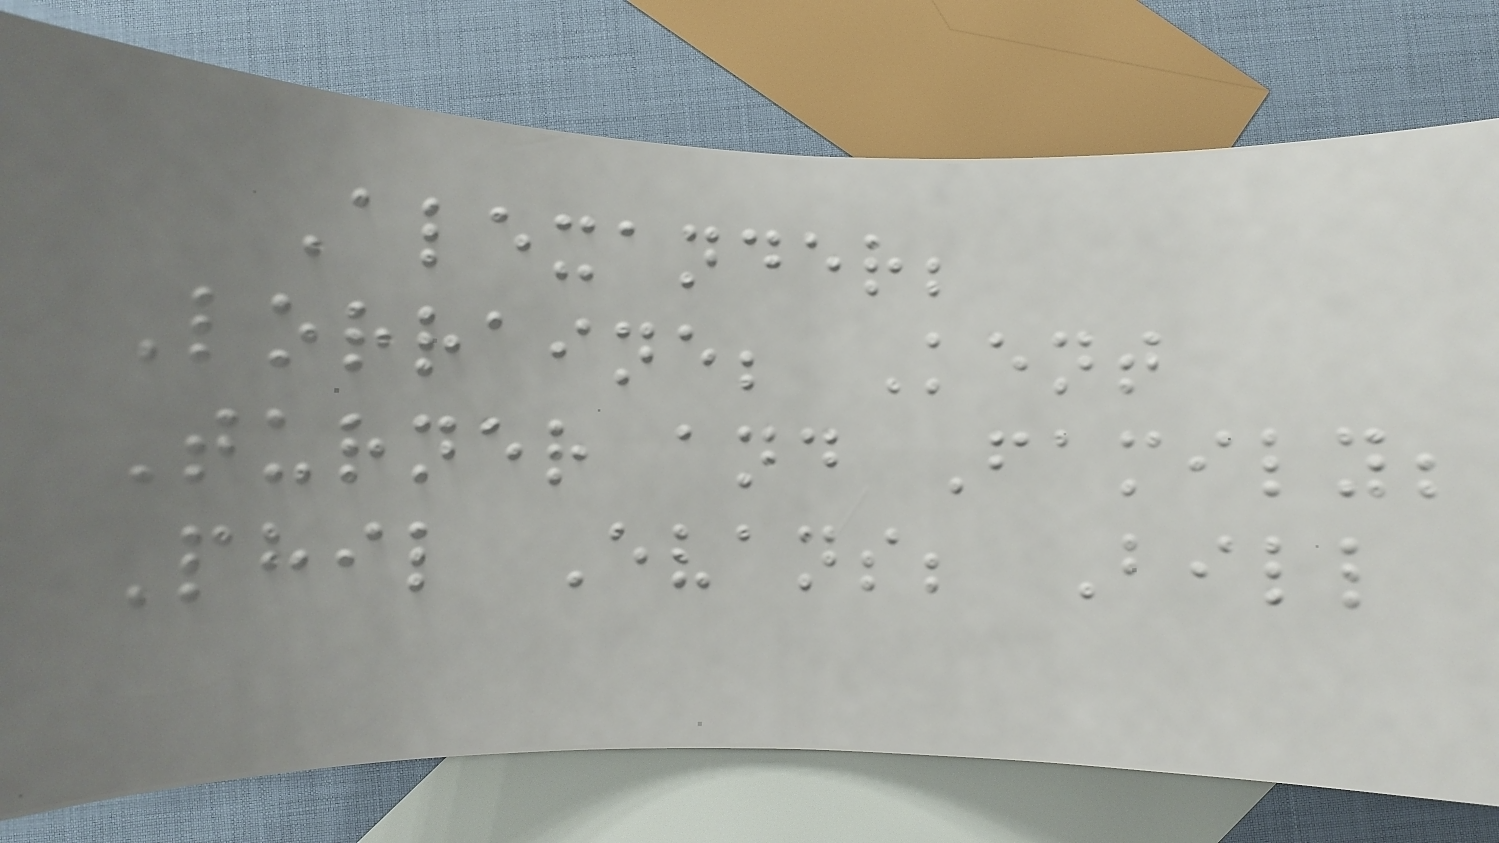Alexander;
Lorraine; Kent
Turner and Family;
Phil Evans; Bill
